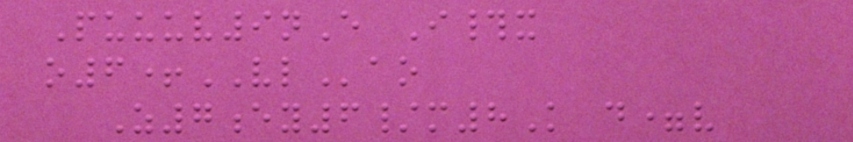Puuuv9nE I#x
o6+VLao
Z7ey6/m8K d=v
